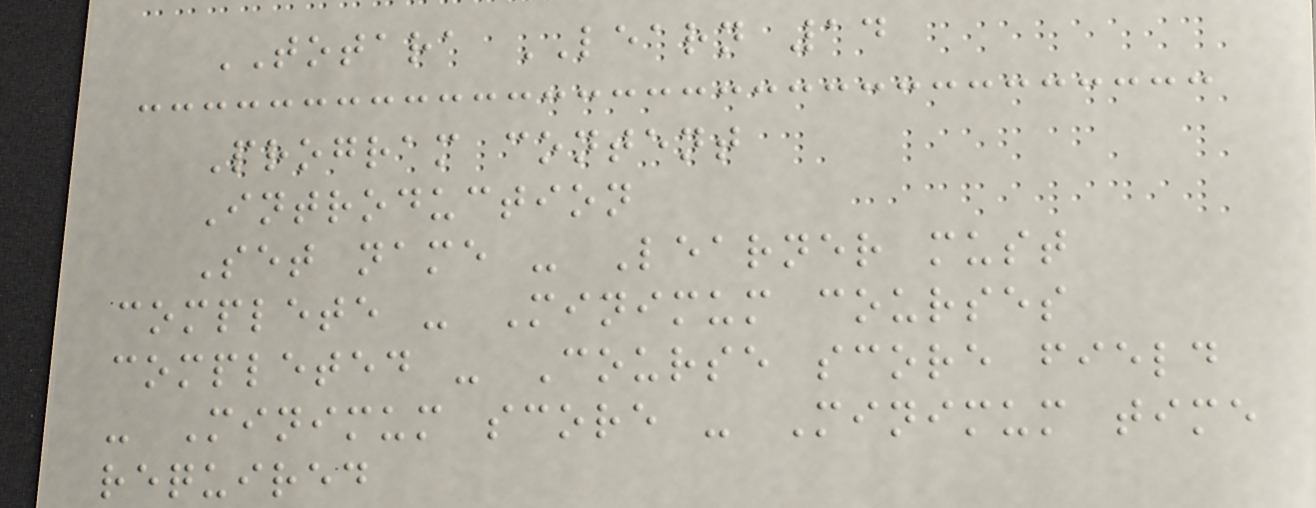TOTARA LEARN 14
Program content
Introduction
Set name - Learner must
complete - Minimum courses
completed - Course score field
- Minimum score - Minimum time
required
